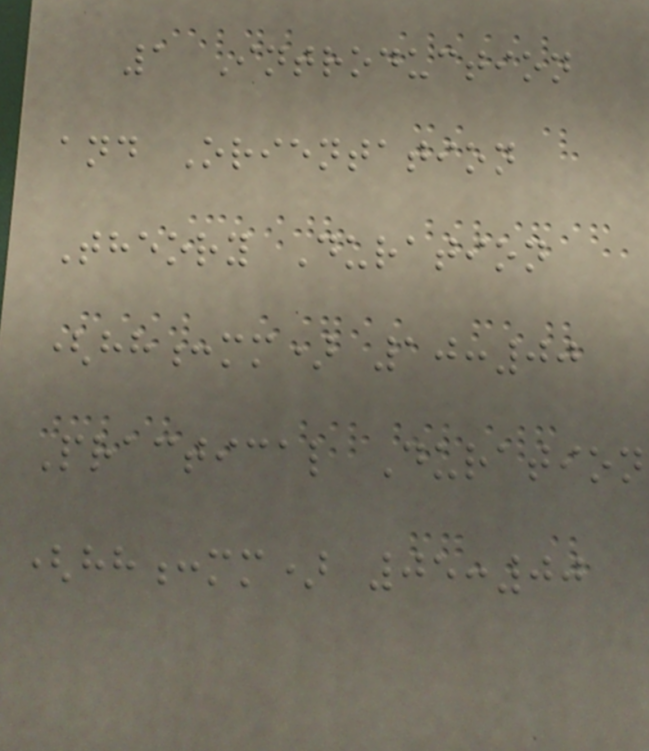1 Introduction
and Orientation
Theory Duration
(hh:mm) 10:00
Practical Duration
(hh:mm) 05:00
